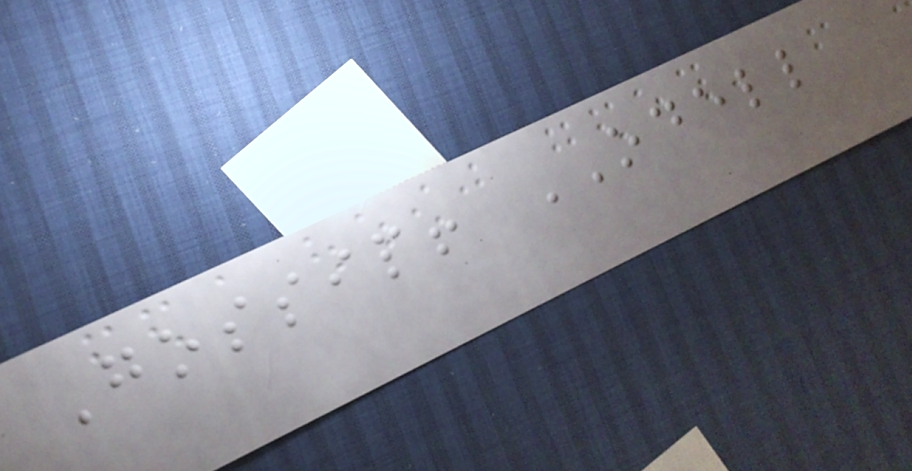Gossip! ODELL
